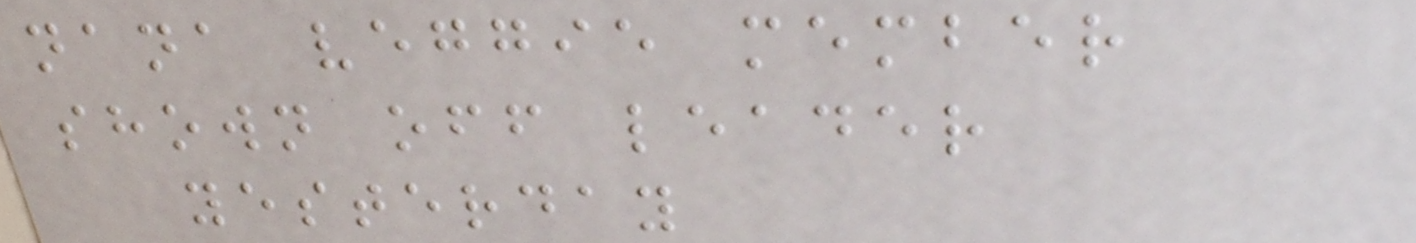nana veggie member
shown off leader
yesterday
